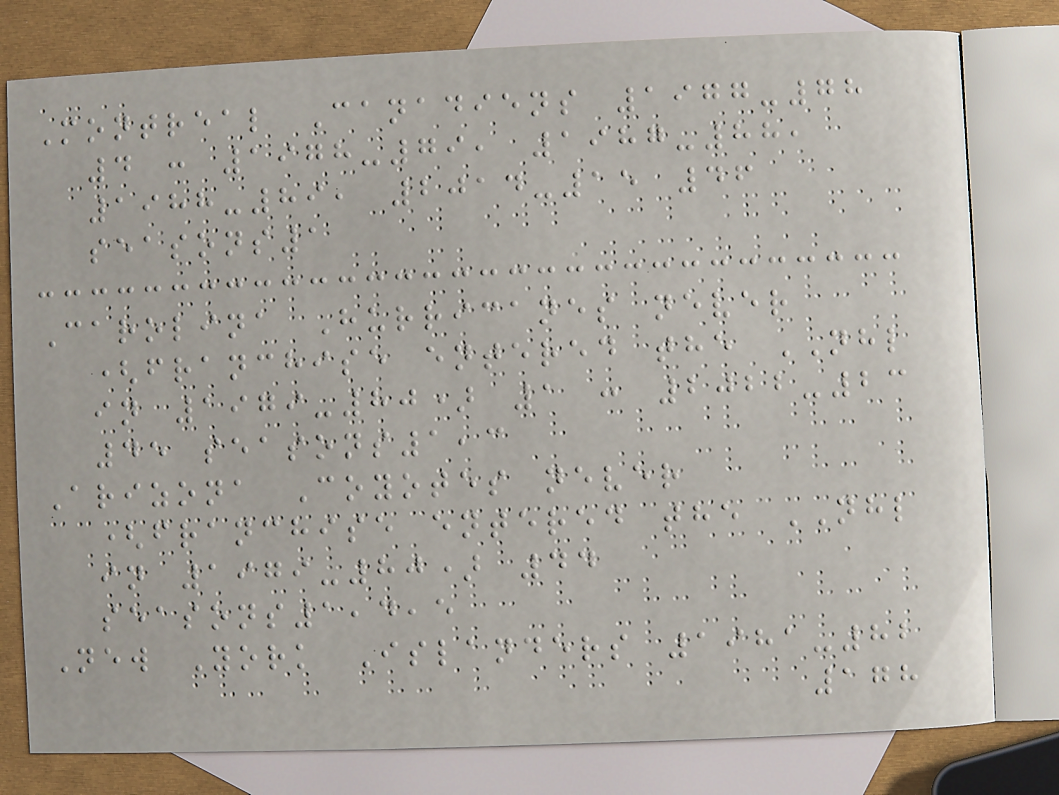Montreal Canadiens 1977-78
4 : 1978-79, 1987-88,
1988-89, 2014-15 46
seasons1
Carolina Hurricanes never
(franchise entered the NHL
in 1979-80) 1 : 2022-23
45 seasons1,3
Arizona Coyotes never
(franchise entered the NHL
in 1979-80) 44
seasons1,4,5
New York Islanders 1981-82
178
